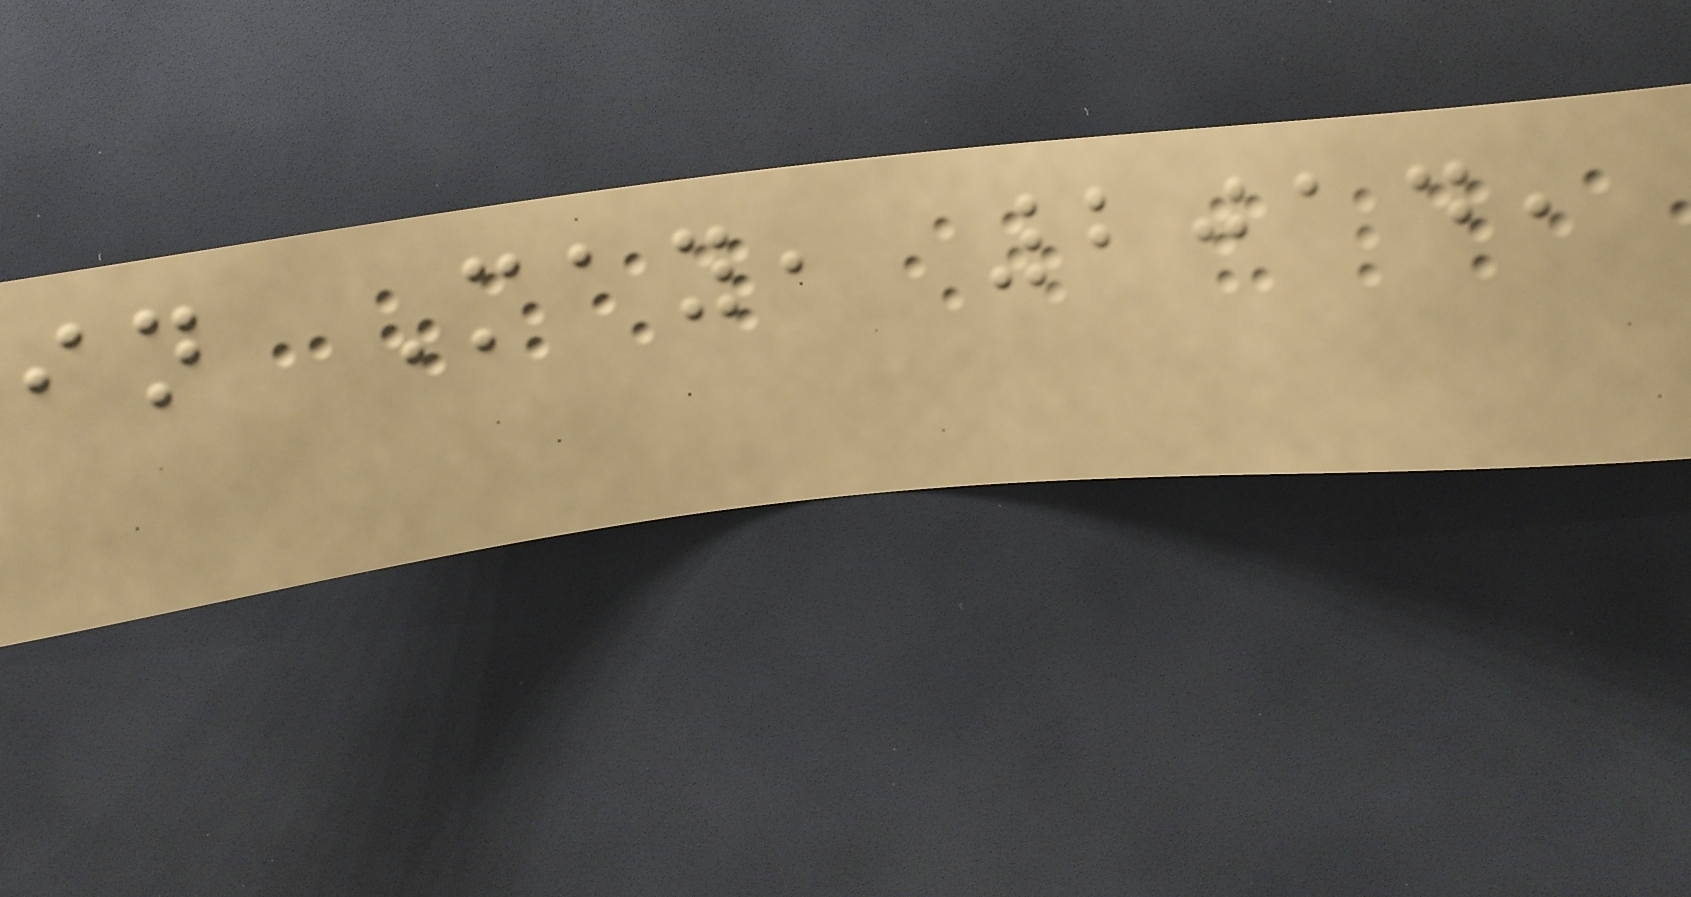in May, 2014,
